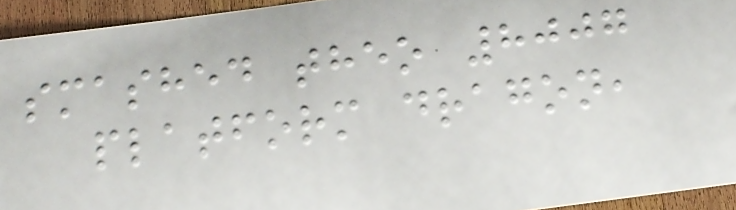smashed theo 8007
platform dragon,
